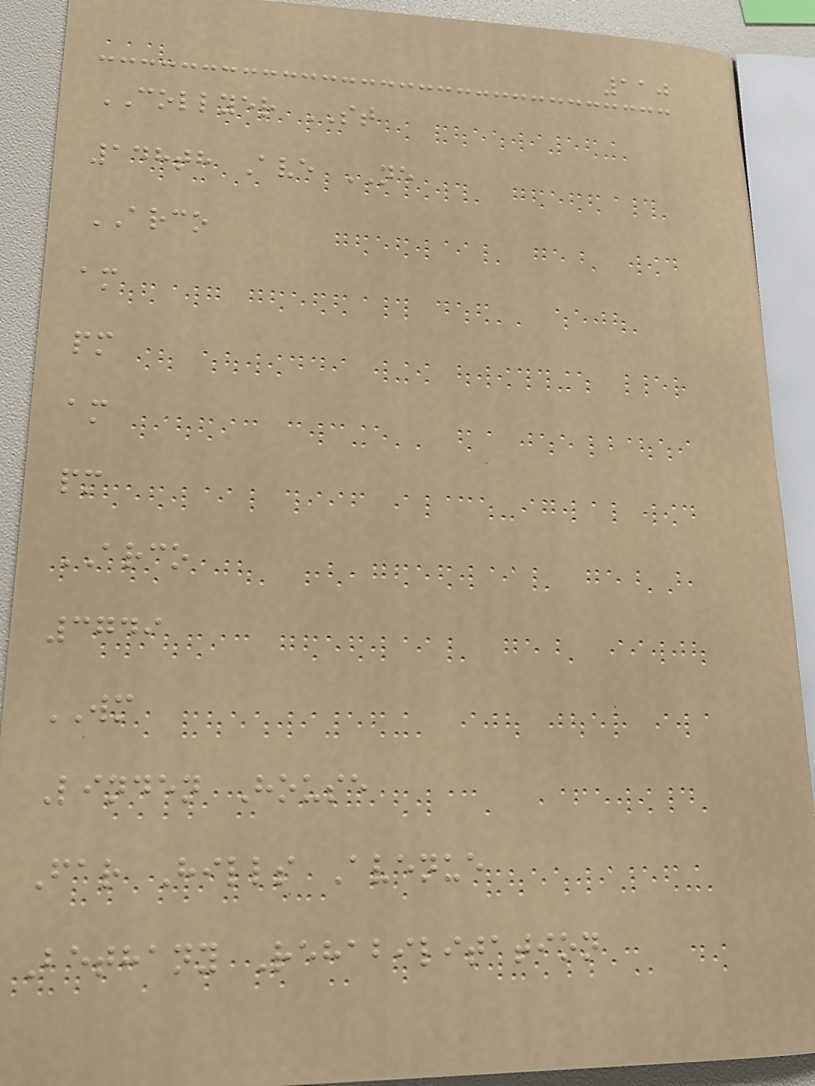110
COLLYER ST
148th Ave NE
ARCO
am
pm
am
pm
ARCO
3749
WM
Linden House
Far Hills Avenue
Bethany Rehabilitation
